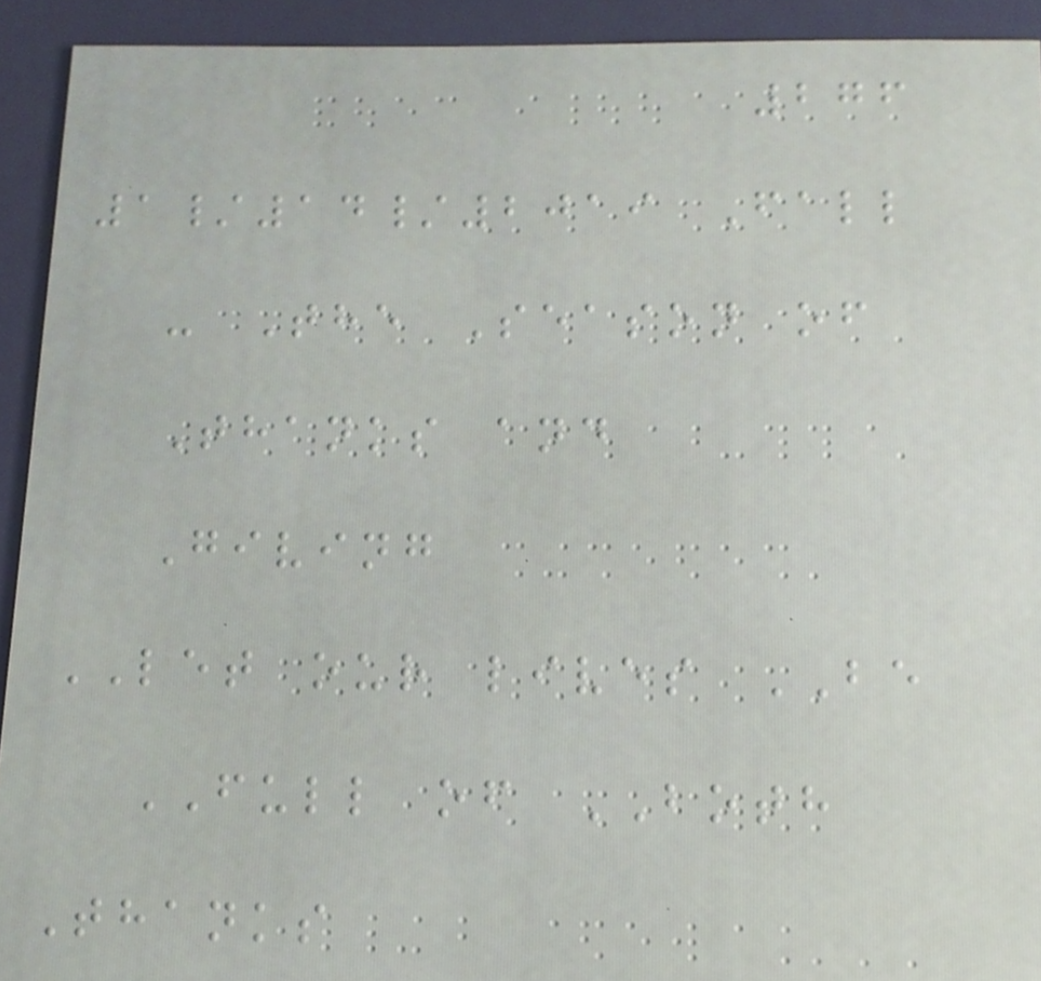276
1/14/2019 Fall
- The Season of
Thanks and
Giving
LET our lives BE
FULL of BOTH
Thanks
